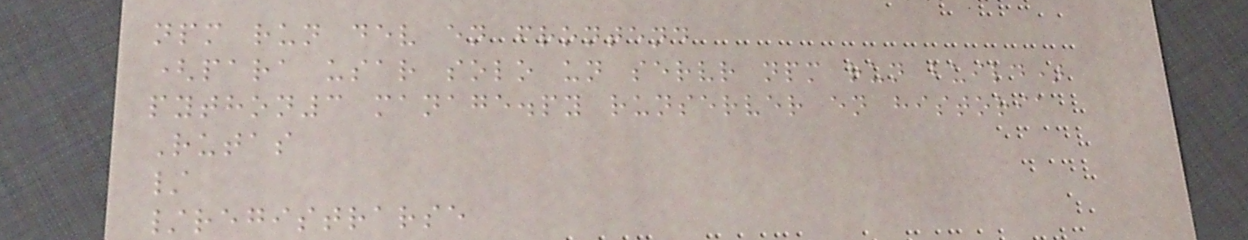npm run dev en frontend
(para usar solo un servr npm run build)
python3 manage.py runserver en historia
Rutas
/
/registrarse
